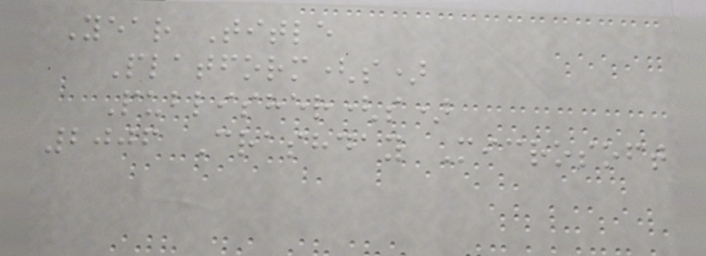Year Title
Platform(s)
Publisher(s)
2006 Crashday Microsoft
